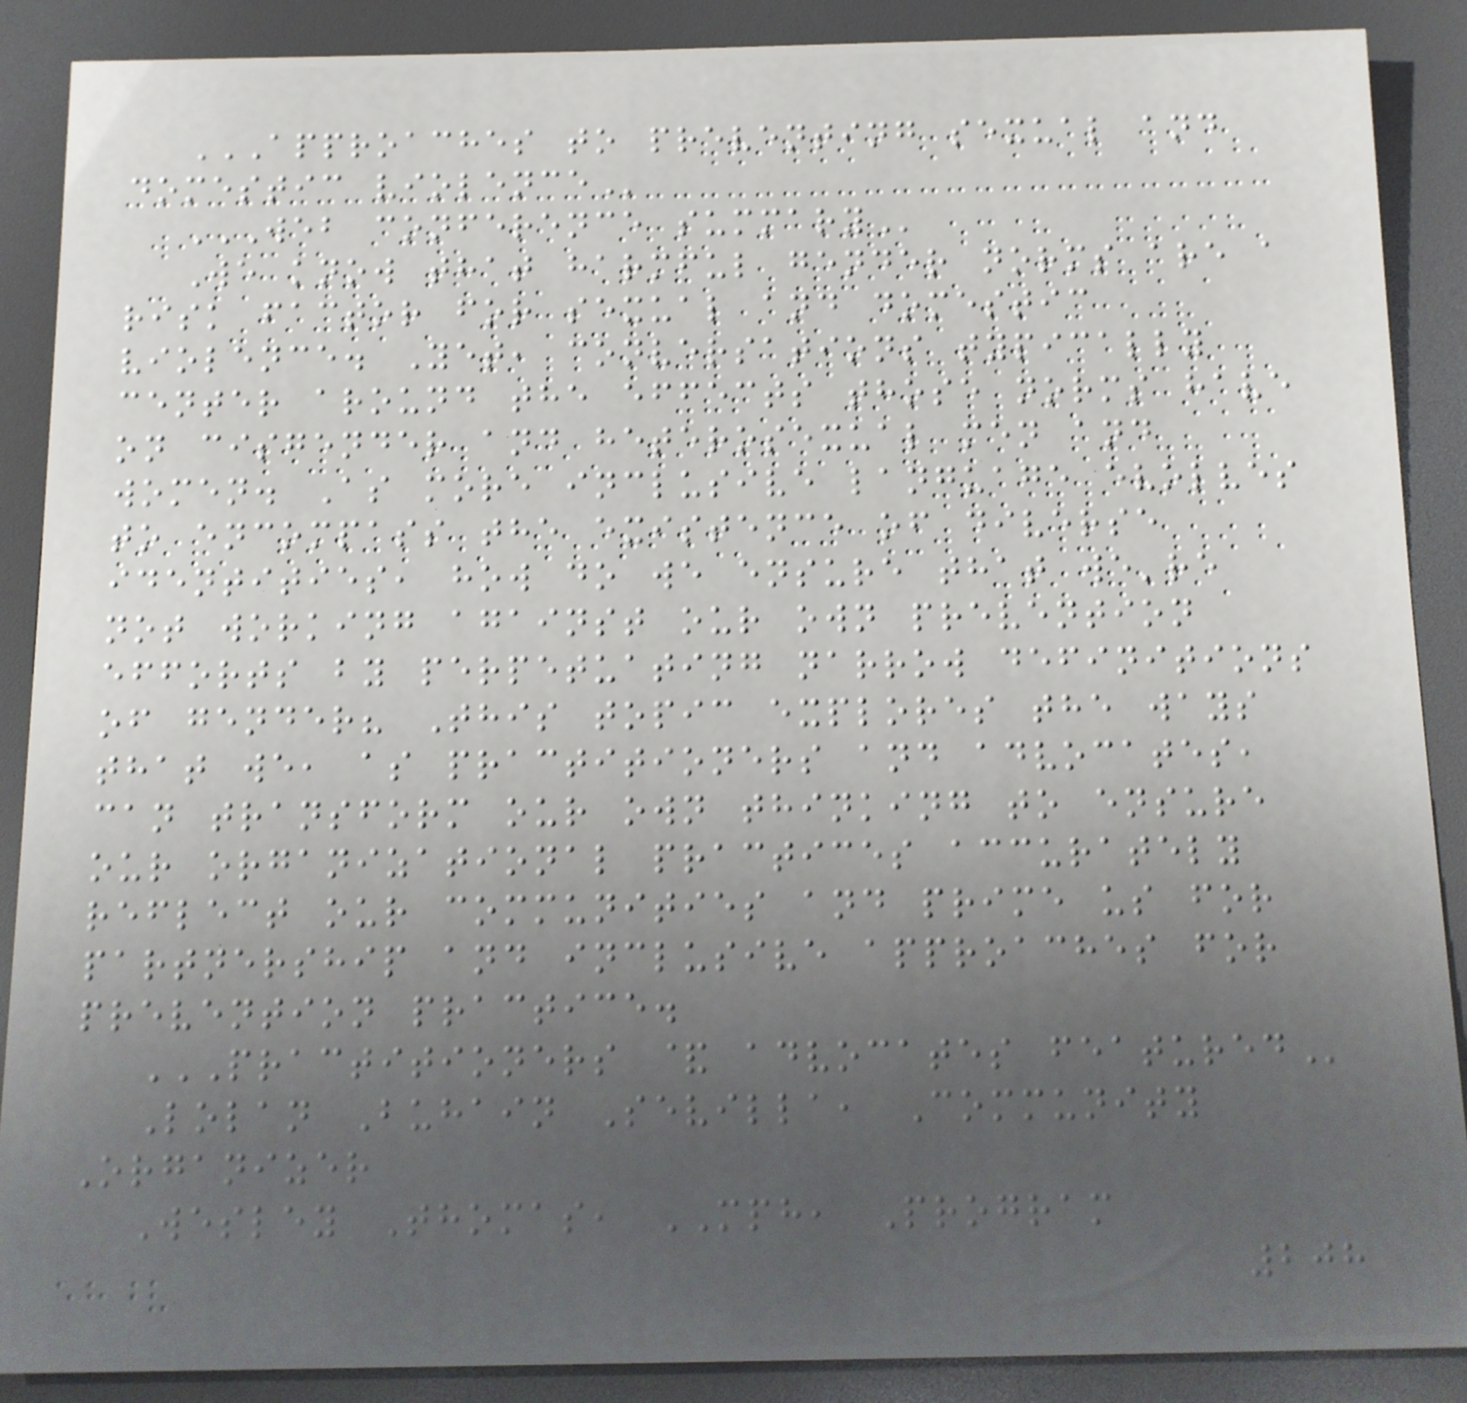APPROACHES TO PREVENTING SEXUAL AND
DOMESTIC VIOLENCE
WEB CONFERENCE SUMMARY
We know that harmful gender norms are a
risk factor for sexual and domestic
violence. Yet, conversations typically
center around the effects those norms have
on cisgender and heterosexual men and
women. As more inclusive language evolves
to encompass the existence of diverse
identities, how do we ensure that we're
not working against our own prevention
efforts by perpetuating narrow definitions
of gender? This topic explores the ways
that we, as practitioners and advocates,
can transform our own thinking to ensure
our organizational practices accurately
reflect our communities and prime us for
partnership and inclusive approaches for
prevention practice.
PRACTITIONERS & ADVOCATES FEATURED
Lolan Buhain Sevilla, Community
Organizer
Wesley Thomas, MPH, Program
208
